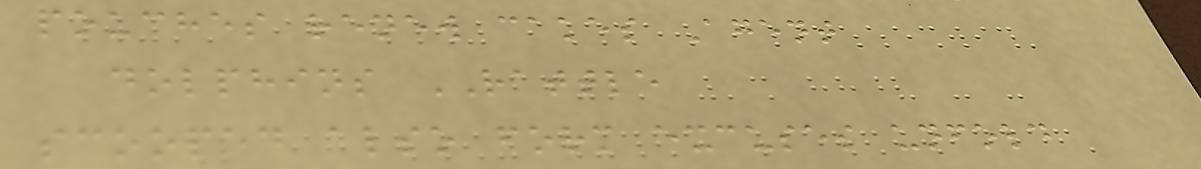pouches renew cakes Agent
dolphins RATTLE
scooped also form excuses unfold
